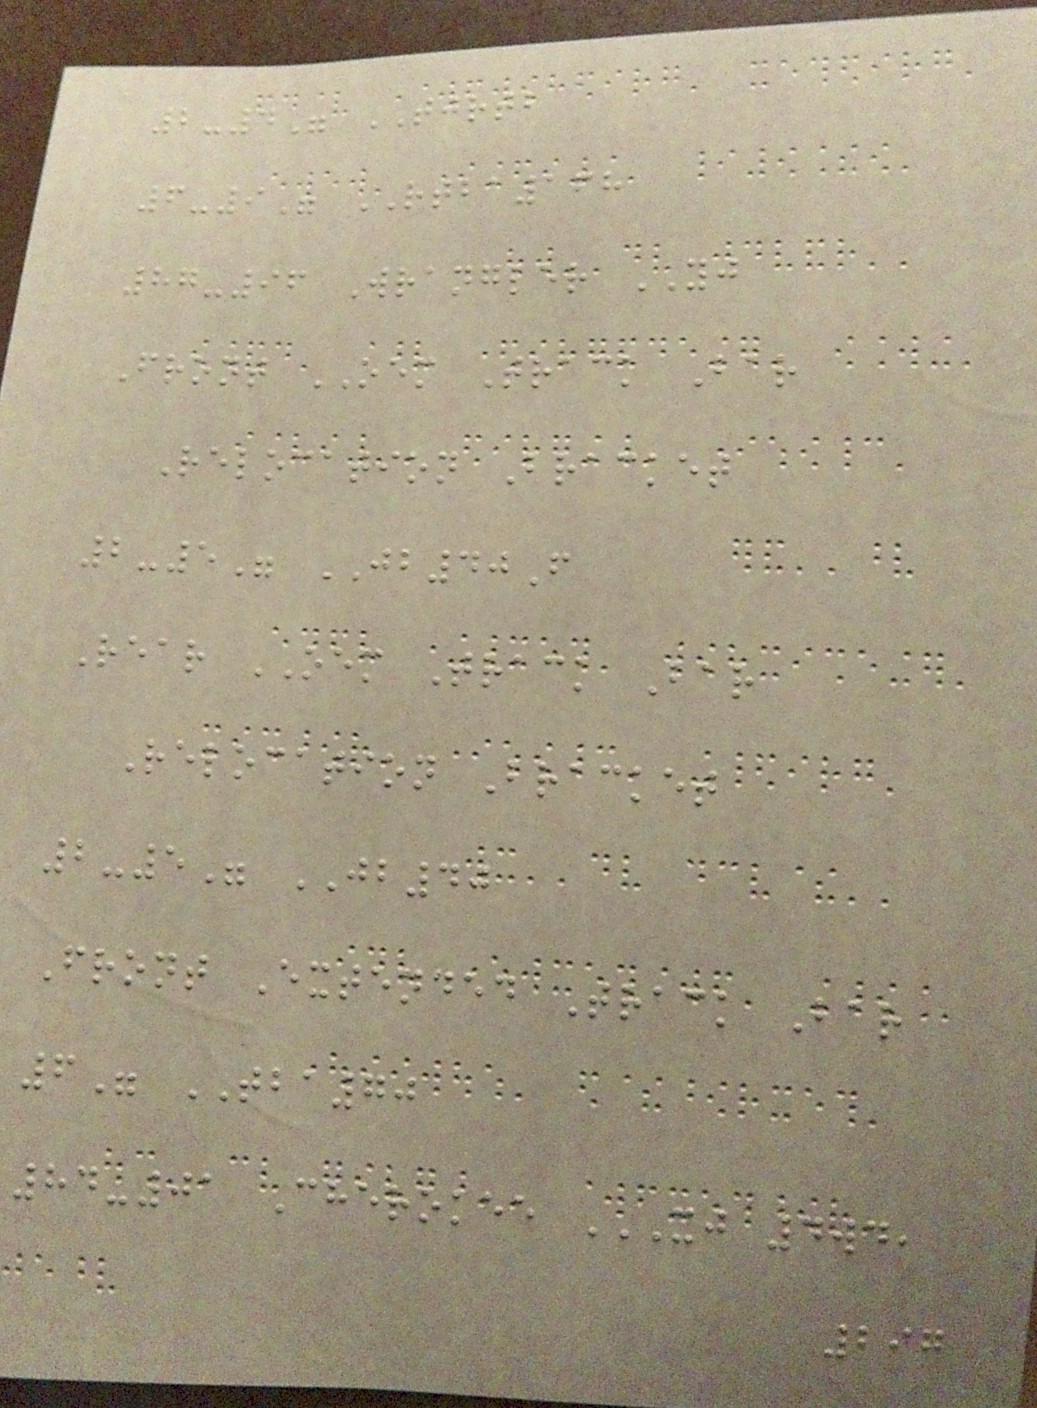2-4" TJRTB
6-9" RTBA168
87-96 Wrangler YJ
Front OEM Track Bar
Relocation Bracket
2-5" JB40F
Rear OEM Track Bar
Relocation Bracket
2-5" JB40
Front Extended Track Bar
6" TBA70
84-01 Cherokee XJ 4WD,
297
